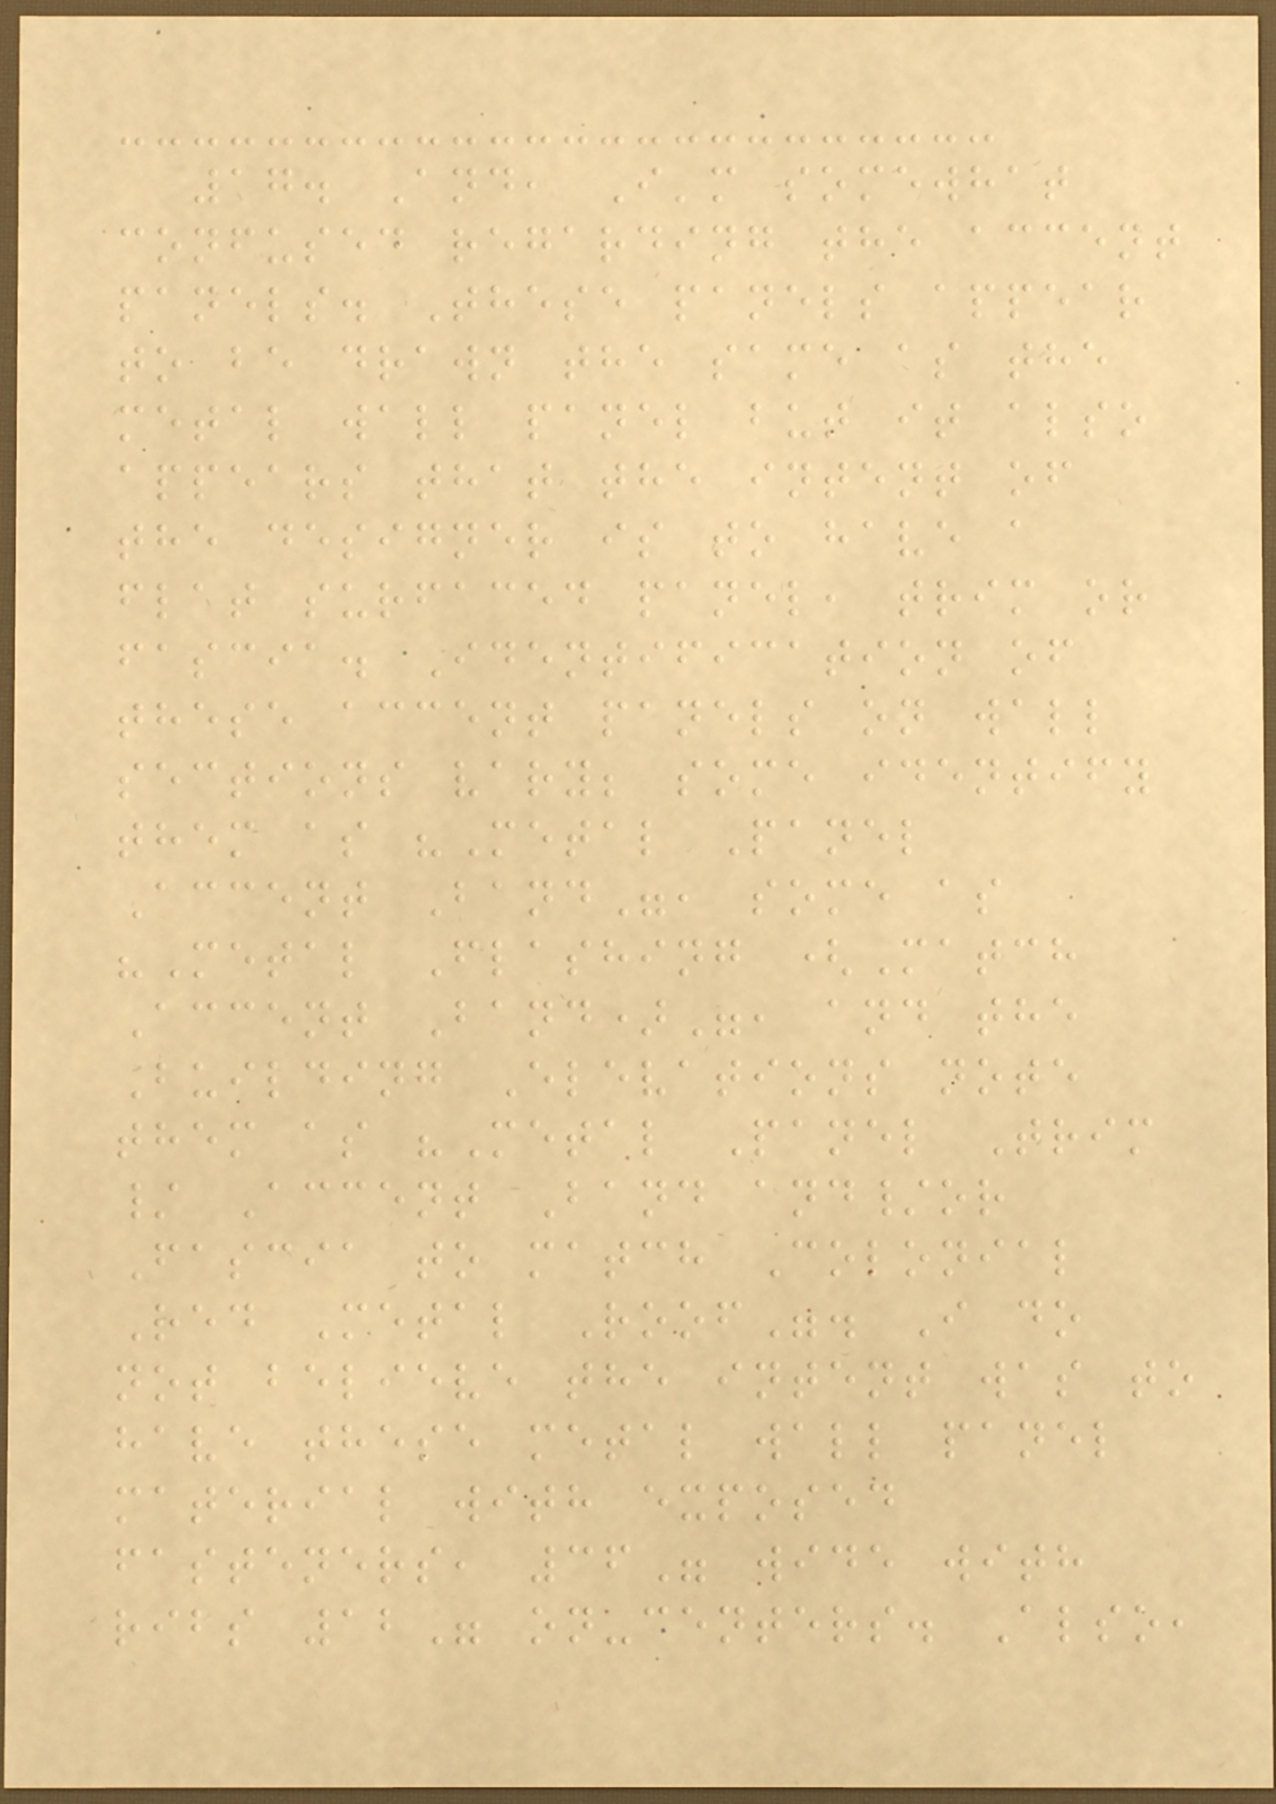17. And, I'm somewhat
confused regarding the accent
panels. These panels appear
to be drawn the same as the
metal wall panel but it also
appears that the intent of
the designer is to have a
flat surfaced panel, trim or
fascia. Identification of
these accent panels on wall
sections vary; some identify
them as "Metal Panel
Accent Band", some as
"Metal Flashing (Match
Accent Band)", and the
Building Elevations note
them as "Metal Panel Trim
/ Accent Band and/or
Fascia to match Colonial
Red Metal Roof". I do
not believe the intent was to
have these metal wall panel
material with exposed
fasteners, 36" wide with
ribs 12" on-centers. Also,
